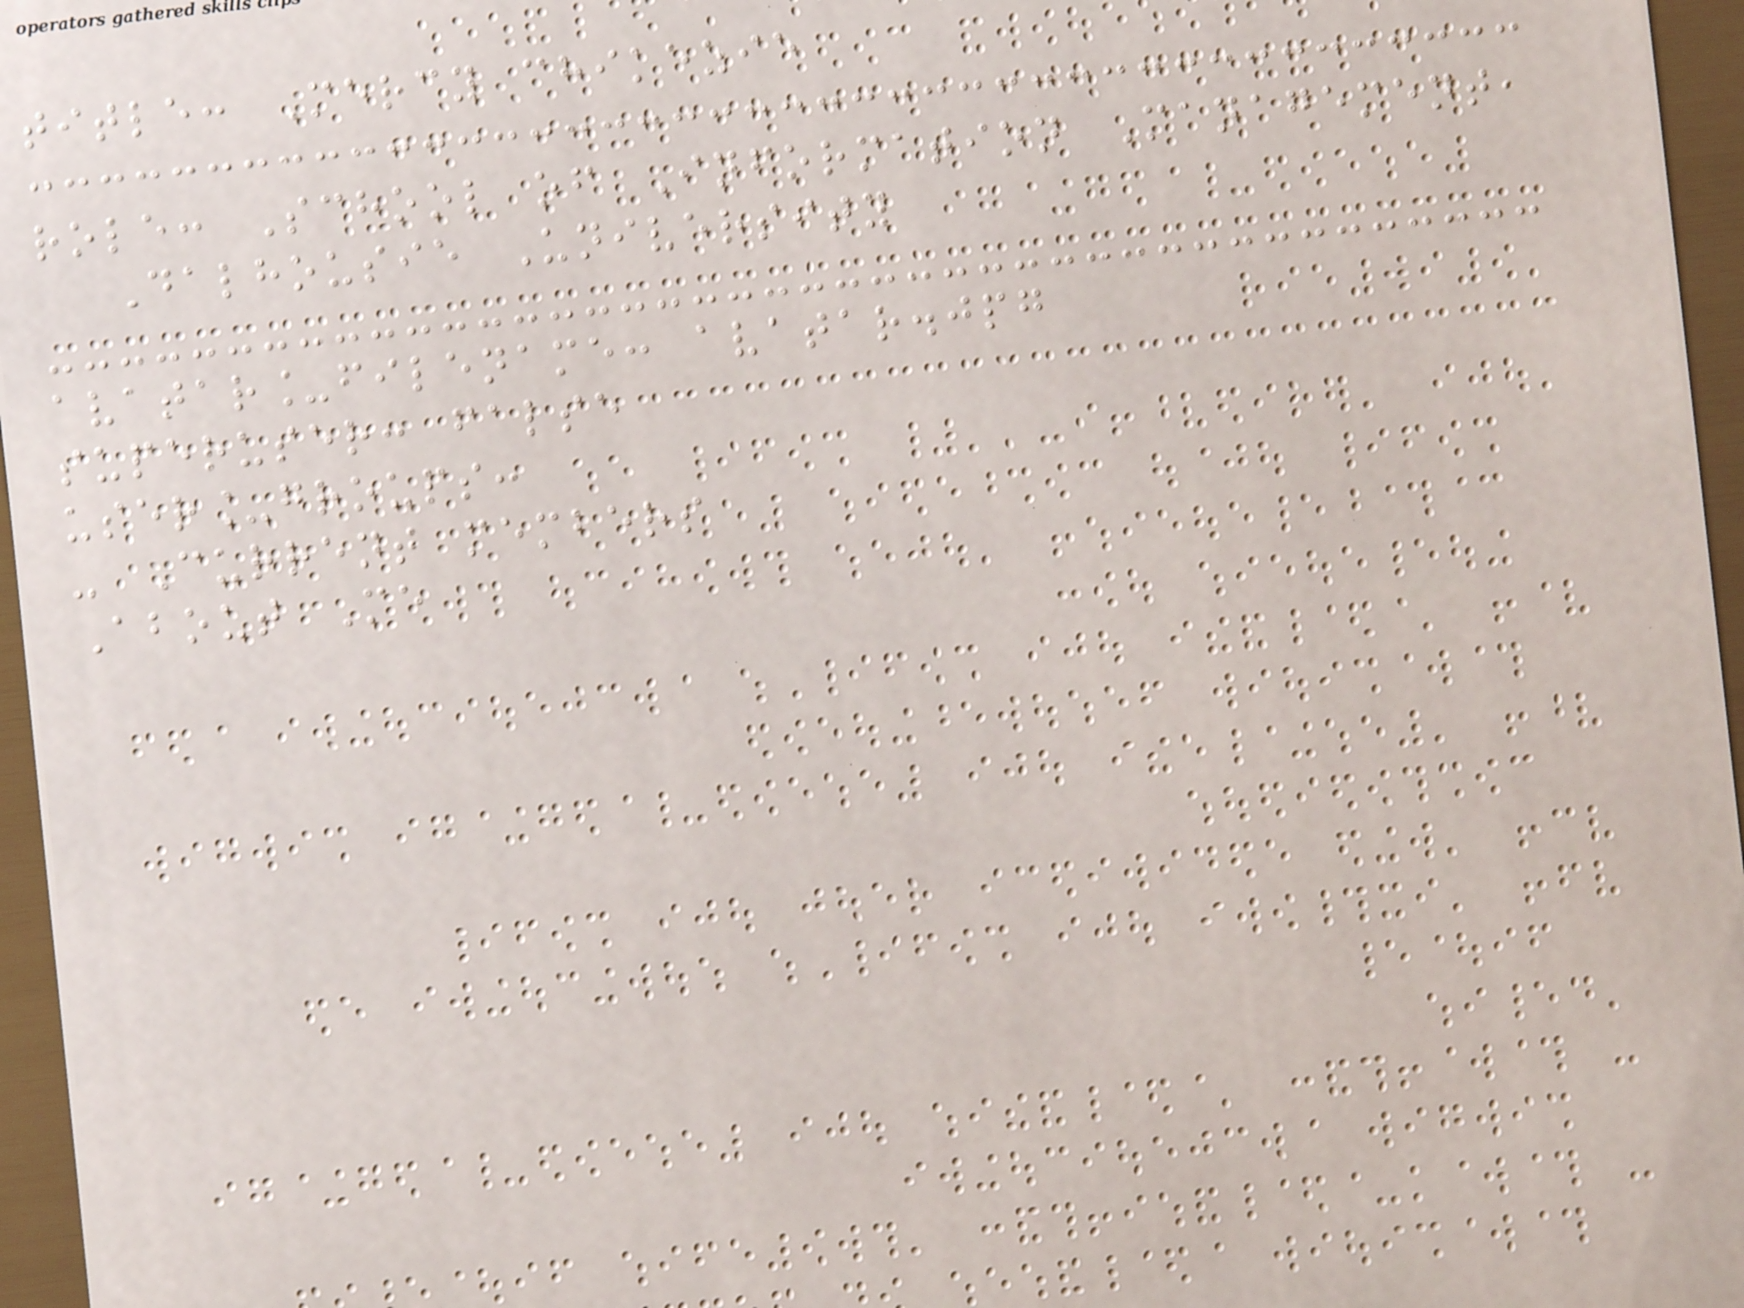title: Mercy chikezie
role: School of Information Management,
Dalhousie University
avatar_filename: avatar.jpg
superuser: false
user_groups:
- Current members
About Me
